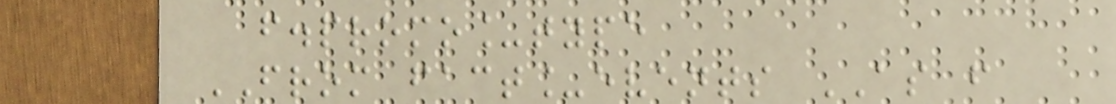f.promo_type
FROM fact_events AS f
